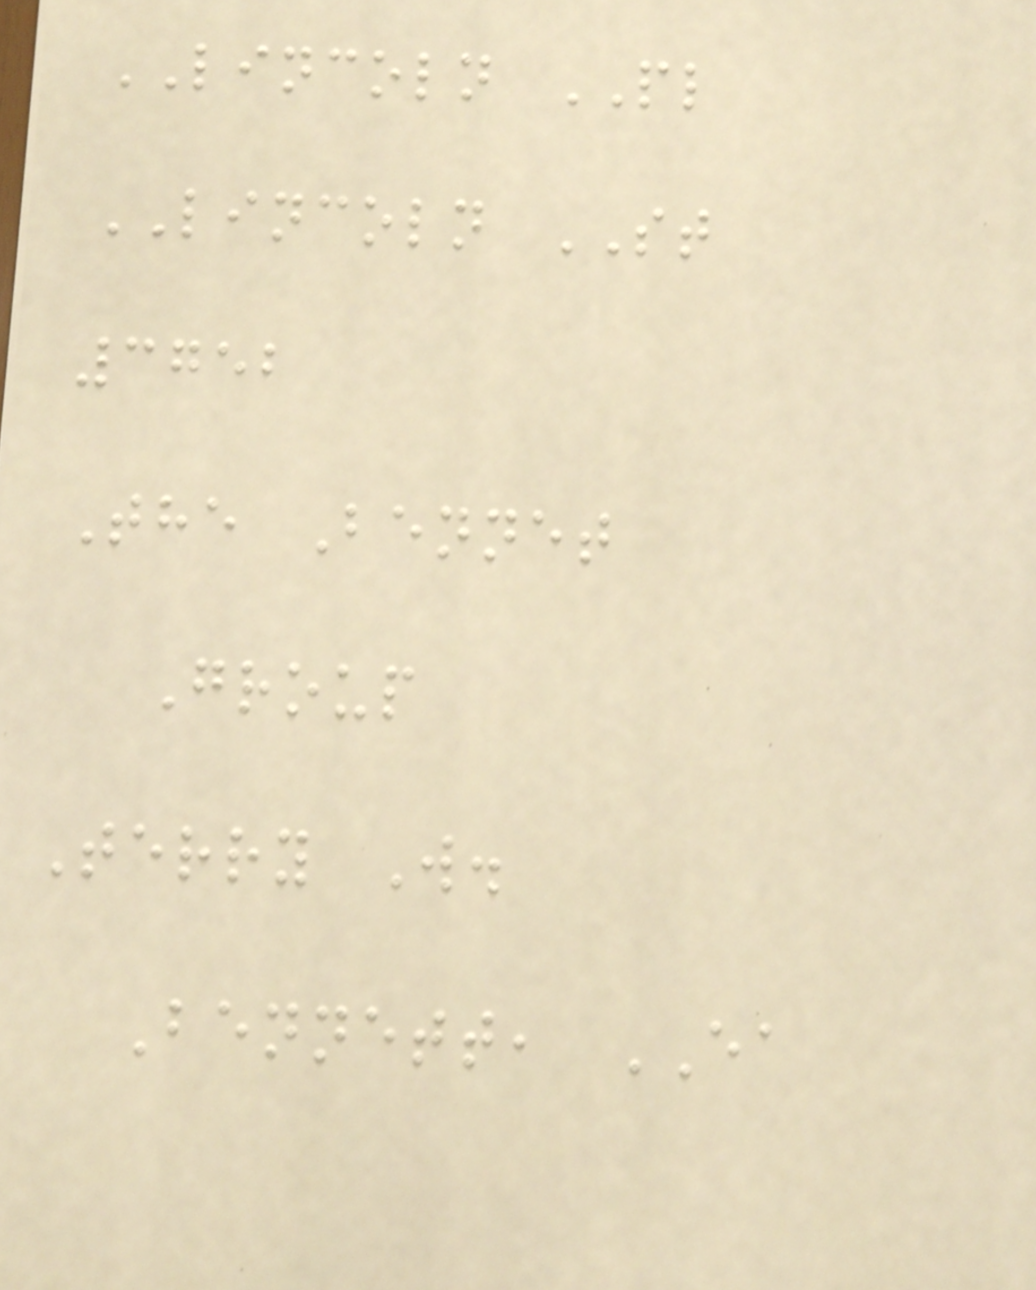LINCOLN PL
LINCOLN ST
3752
The Bennet
Group
Terry W.
Bennett, EA
